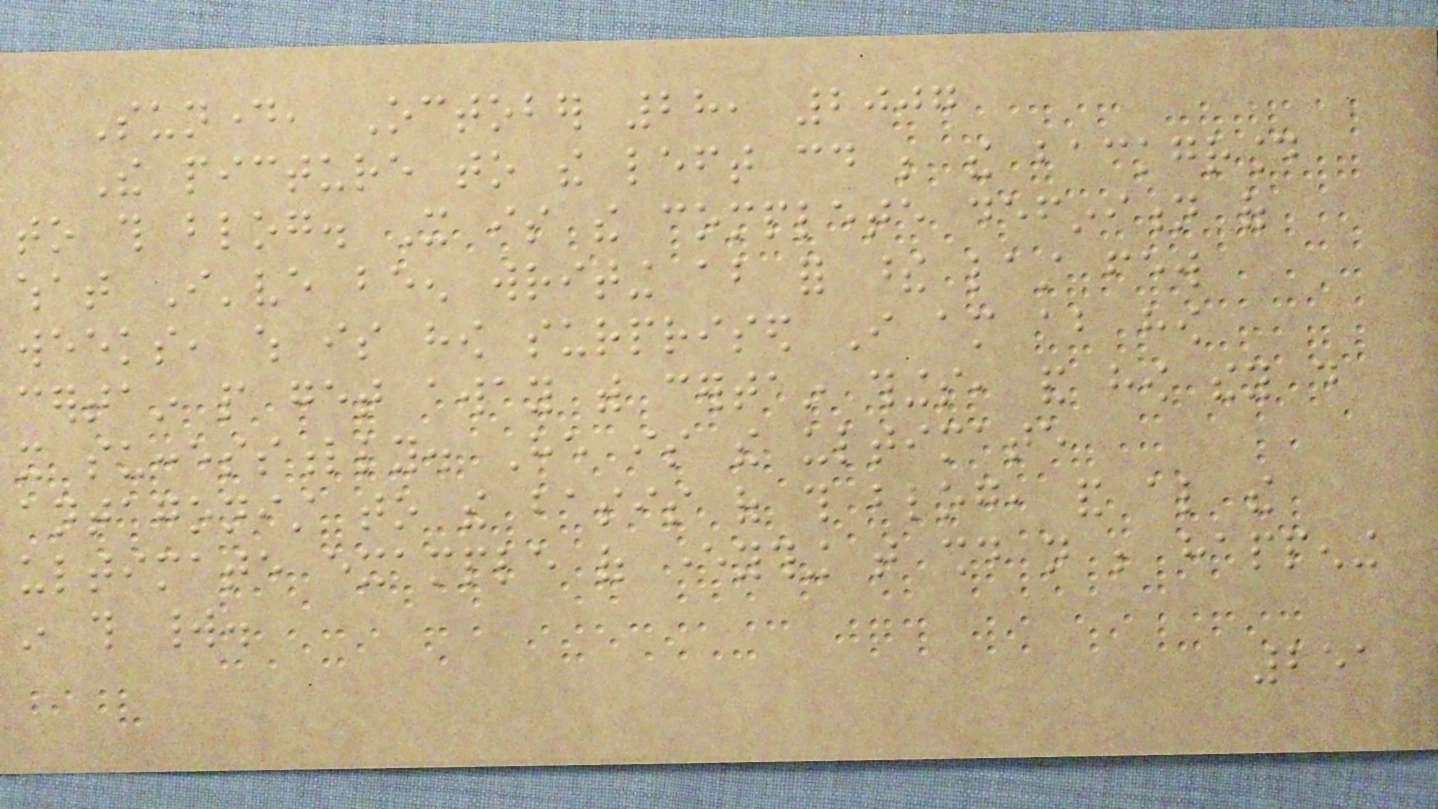Sunday, October 28, 2007
The picture to the left could be the background
to this blog. It is the complete definition of
what I've been writing about for these last few
weeks, which is how surprised I am about how
certain people get away with certain things, and how they do
it successfully. He is the ultimate
antagonist to the basis of this blog, and also the
ultimate example of everything that should not be happening
in this world.
251
